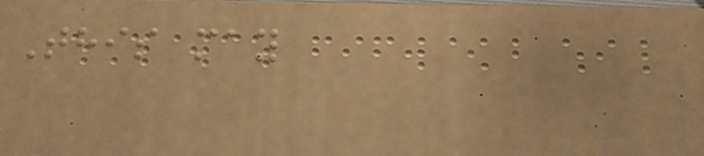This may
